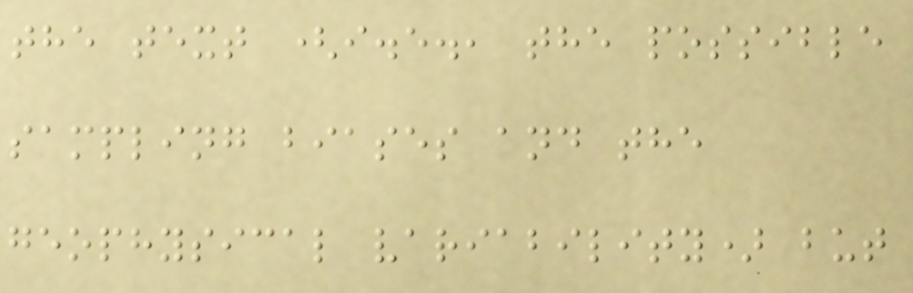the text (i.e., the possible
sampling biases and the
geophysical variability) but
